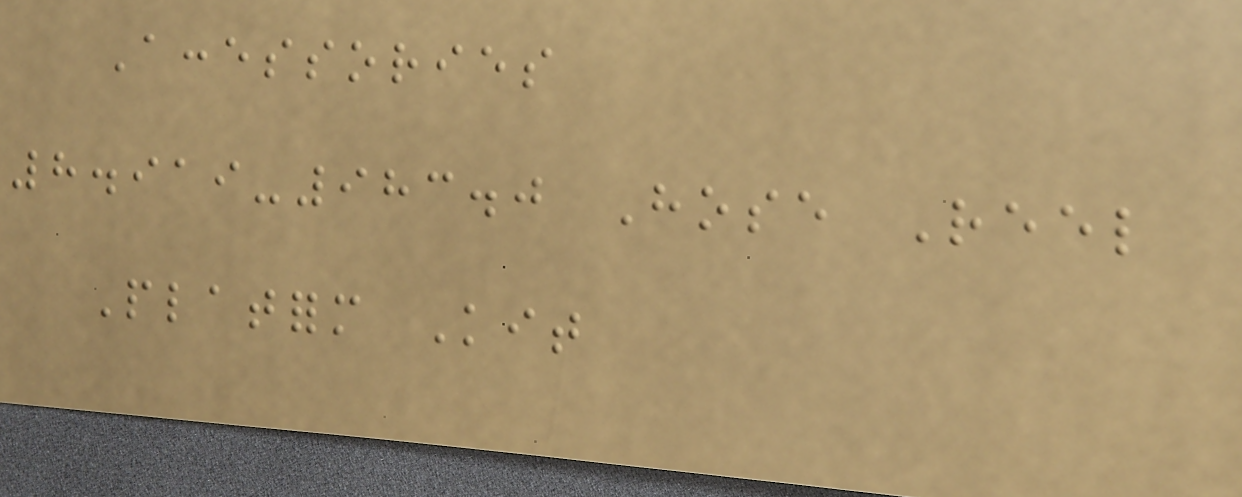Accessories
8.919-983.0 Hose Reel
Platform Kit
